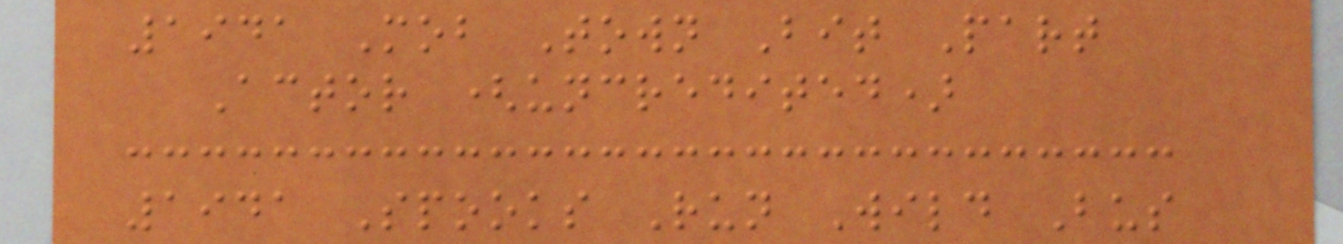1941 Mob Town Bit Part
Actor (uncredited)
1941 Spooks Run Wild Bus
